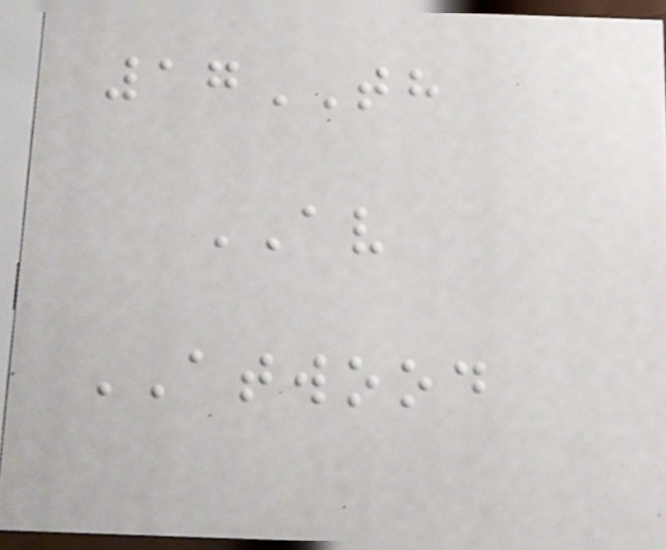17TH
AV
ATWOOD
